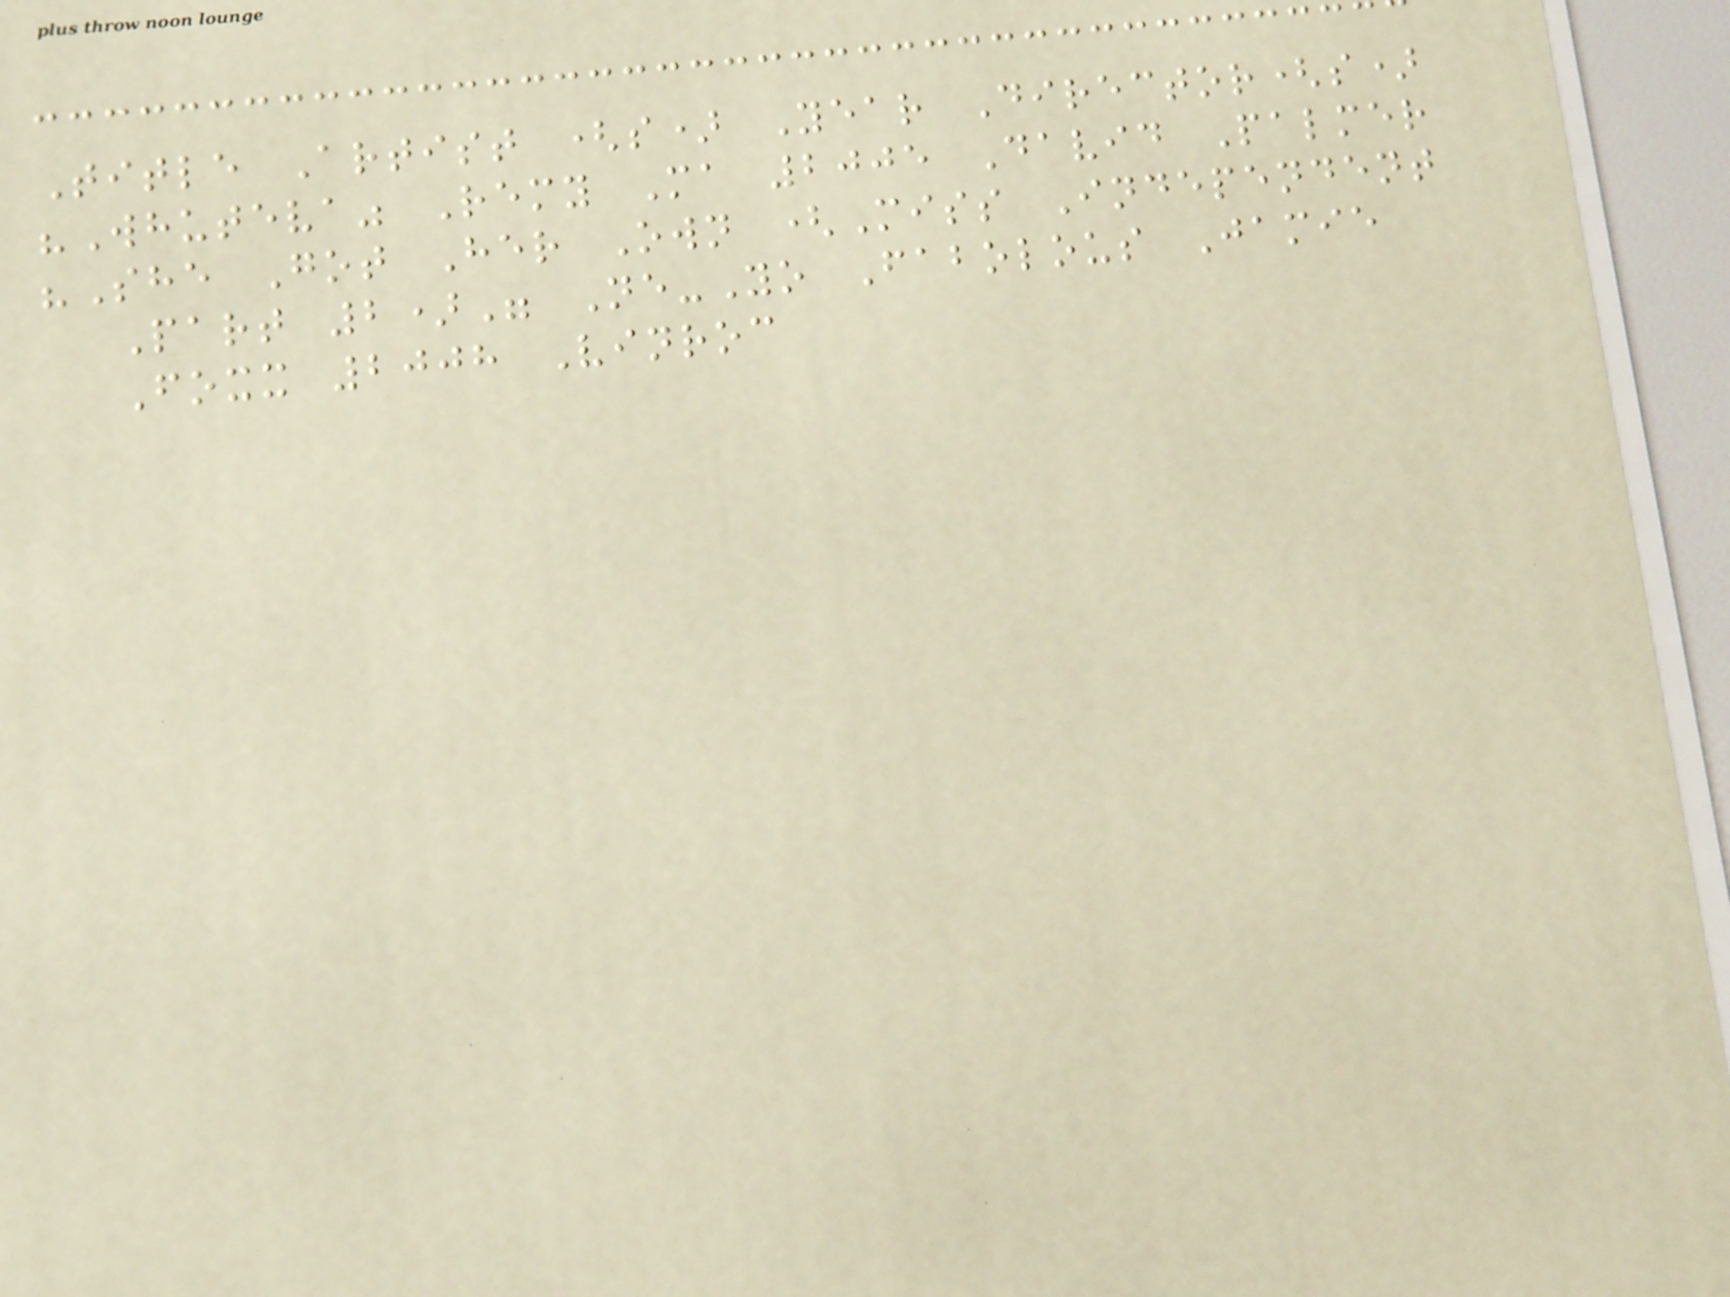Title Artist (s) Year Director(s)
"Whuteva" Remy Ma 2005 David Palmer
"She Got Her Own (Miss Independent
Part 2)" Ne-Yo Fabolous Jamie
Foxx 2008 Vinroc
